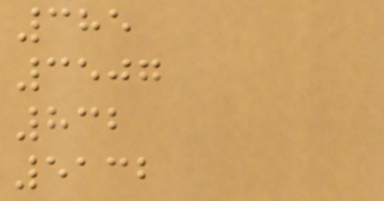385
3507
832
5132
